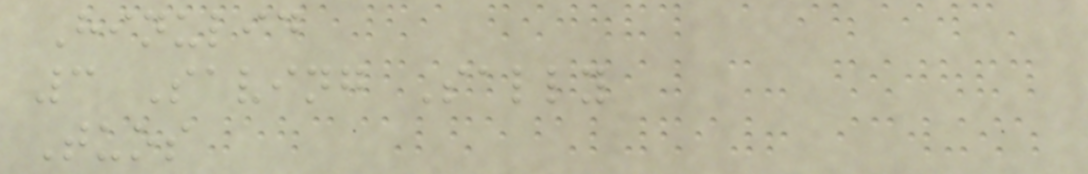Hinulid
3 Saving Sally
Tuos
